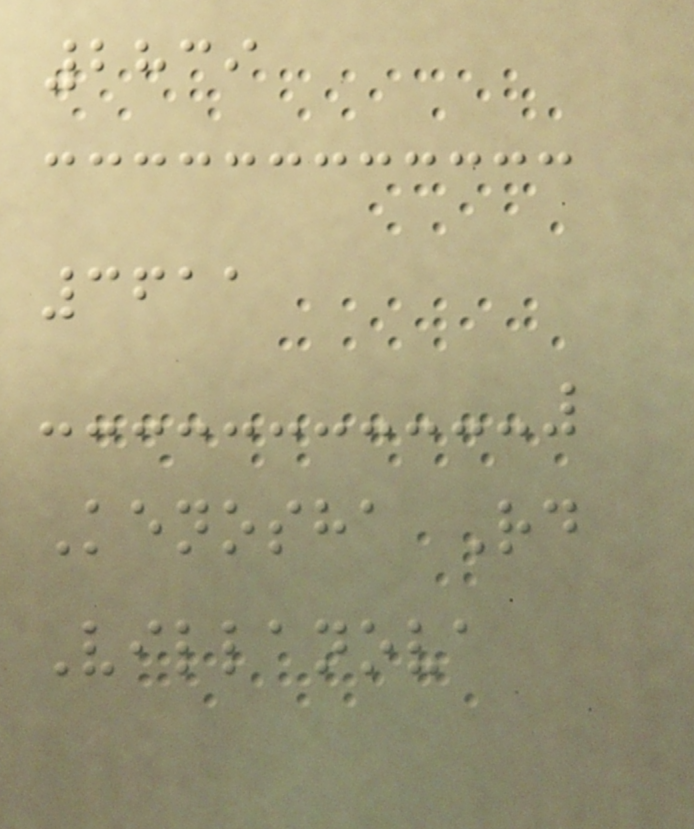2839
3611
Kenosha Rd
Villanova
